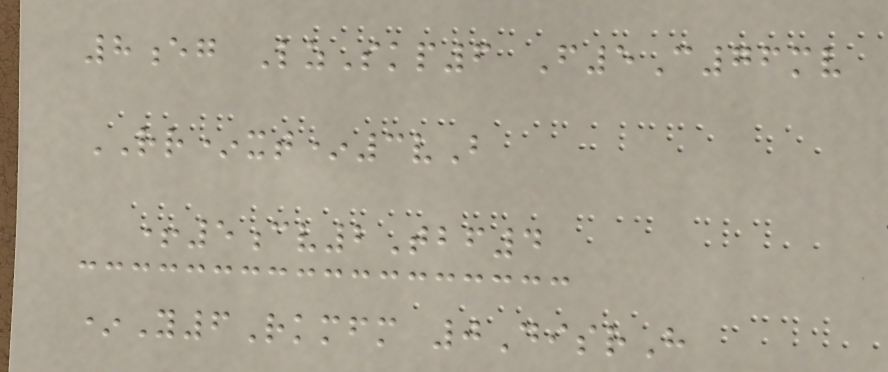8eg LzSkp6 F5C76mv
RR*xt*3vB
+5cv2Tbf4
*Y6Rkmfm 0DisrH
